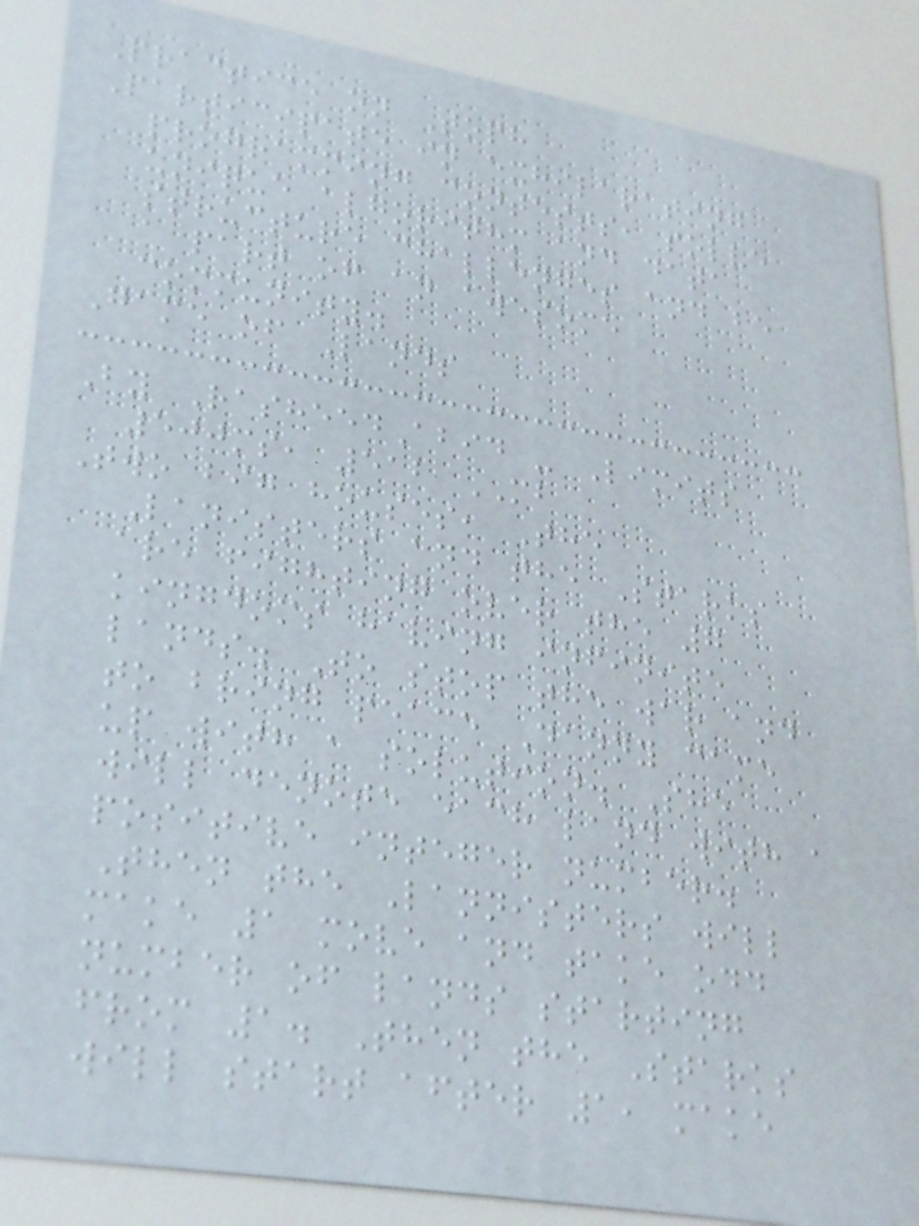Practice on Toph
Participate in exhilarating
programming contests, solve
unique algorithm and data
structure challenges and be
a part of an awesome
community.
Game of Lands
By RasheedAbid - Limits
500ms, 512 MB
Two big houses, The
Lanisters and the Starks
are fighting over the 7
kingdoms having infinite
lands. To stop the war and
to bring peace Danny came
up with a solution. She
will denote each land with a
positive integer number.
Then the Lannisters will
make 1 move and take odd
number of lands starting
from 1. Then the Starks
will start after 1, make
